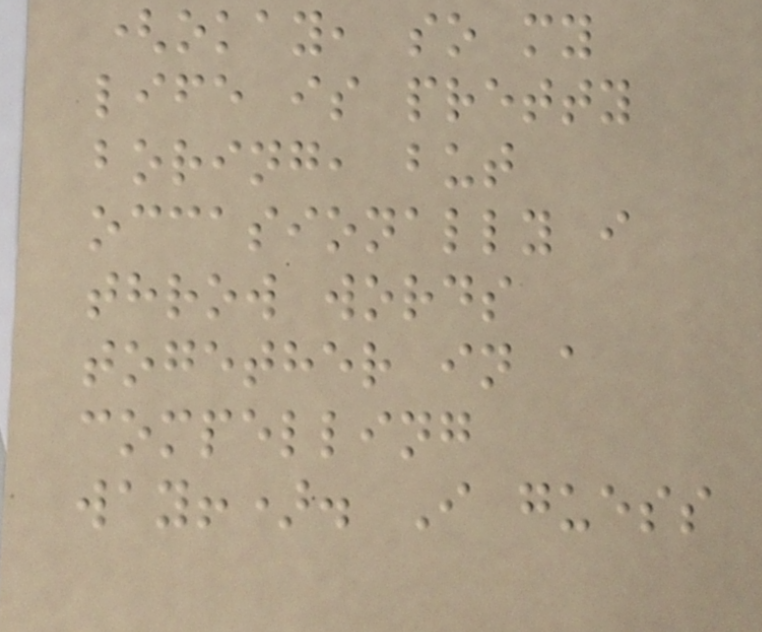(okay, so my
life is pretty
boring, but
occasionally i
throw words
together in a
compelling
way!). I guess
